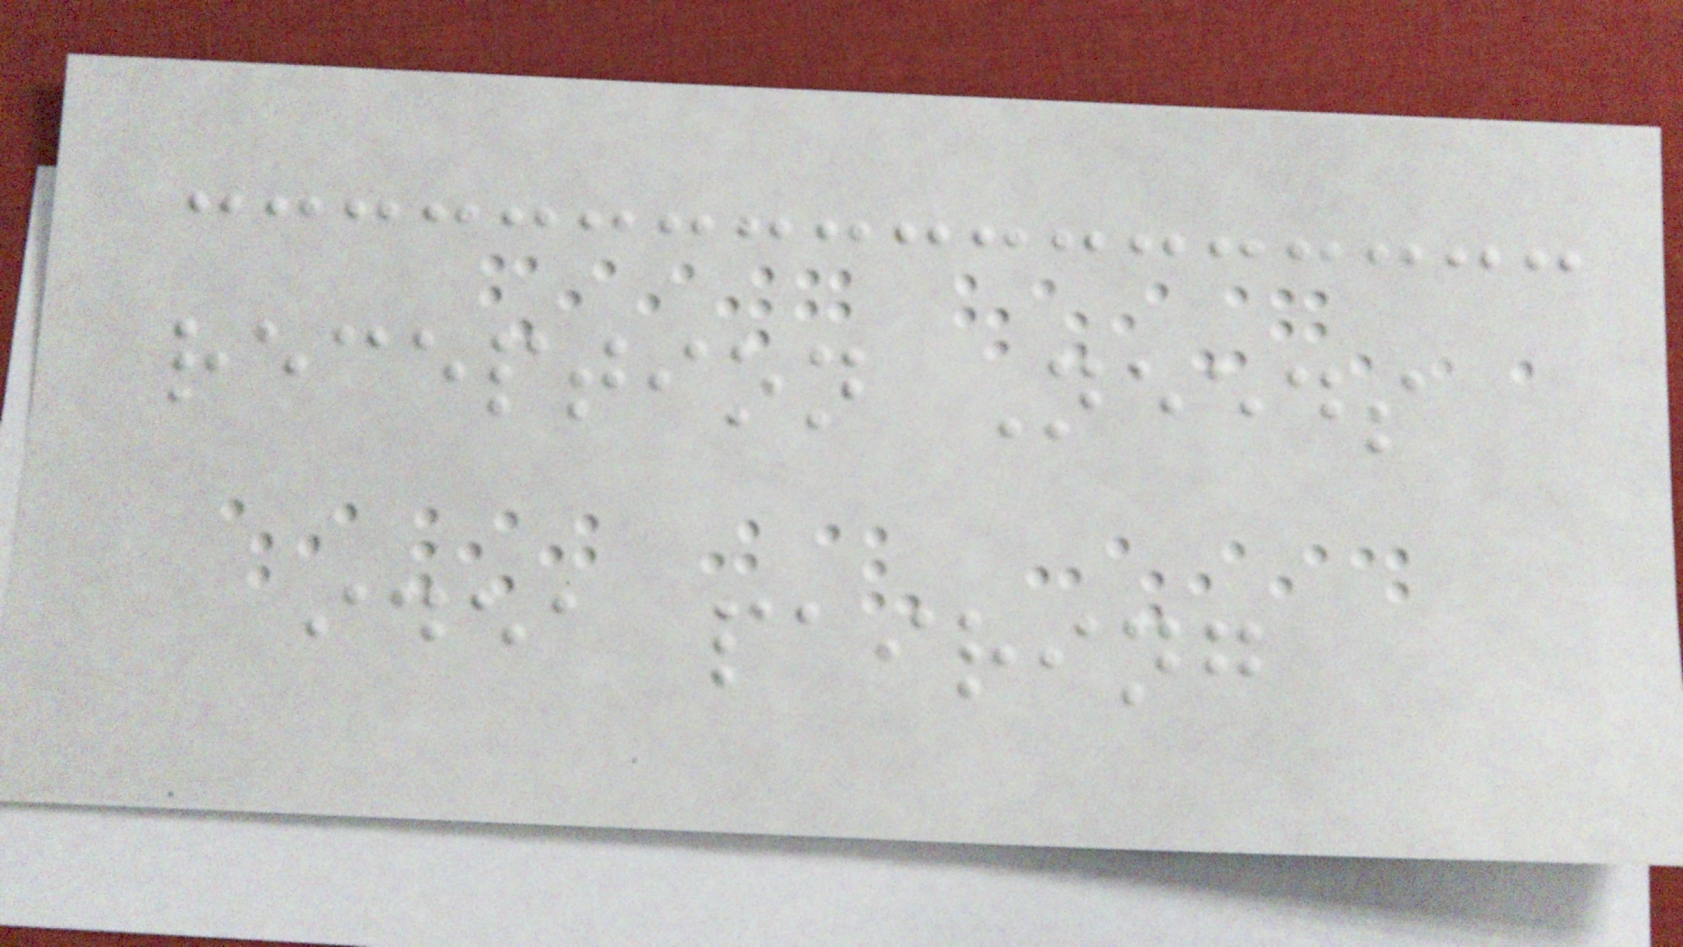reception Needs
idea pairing
